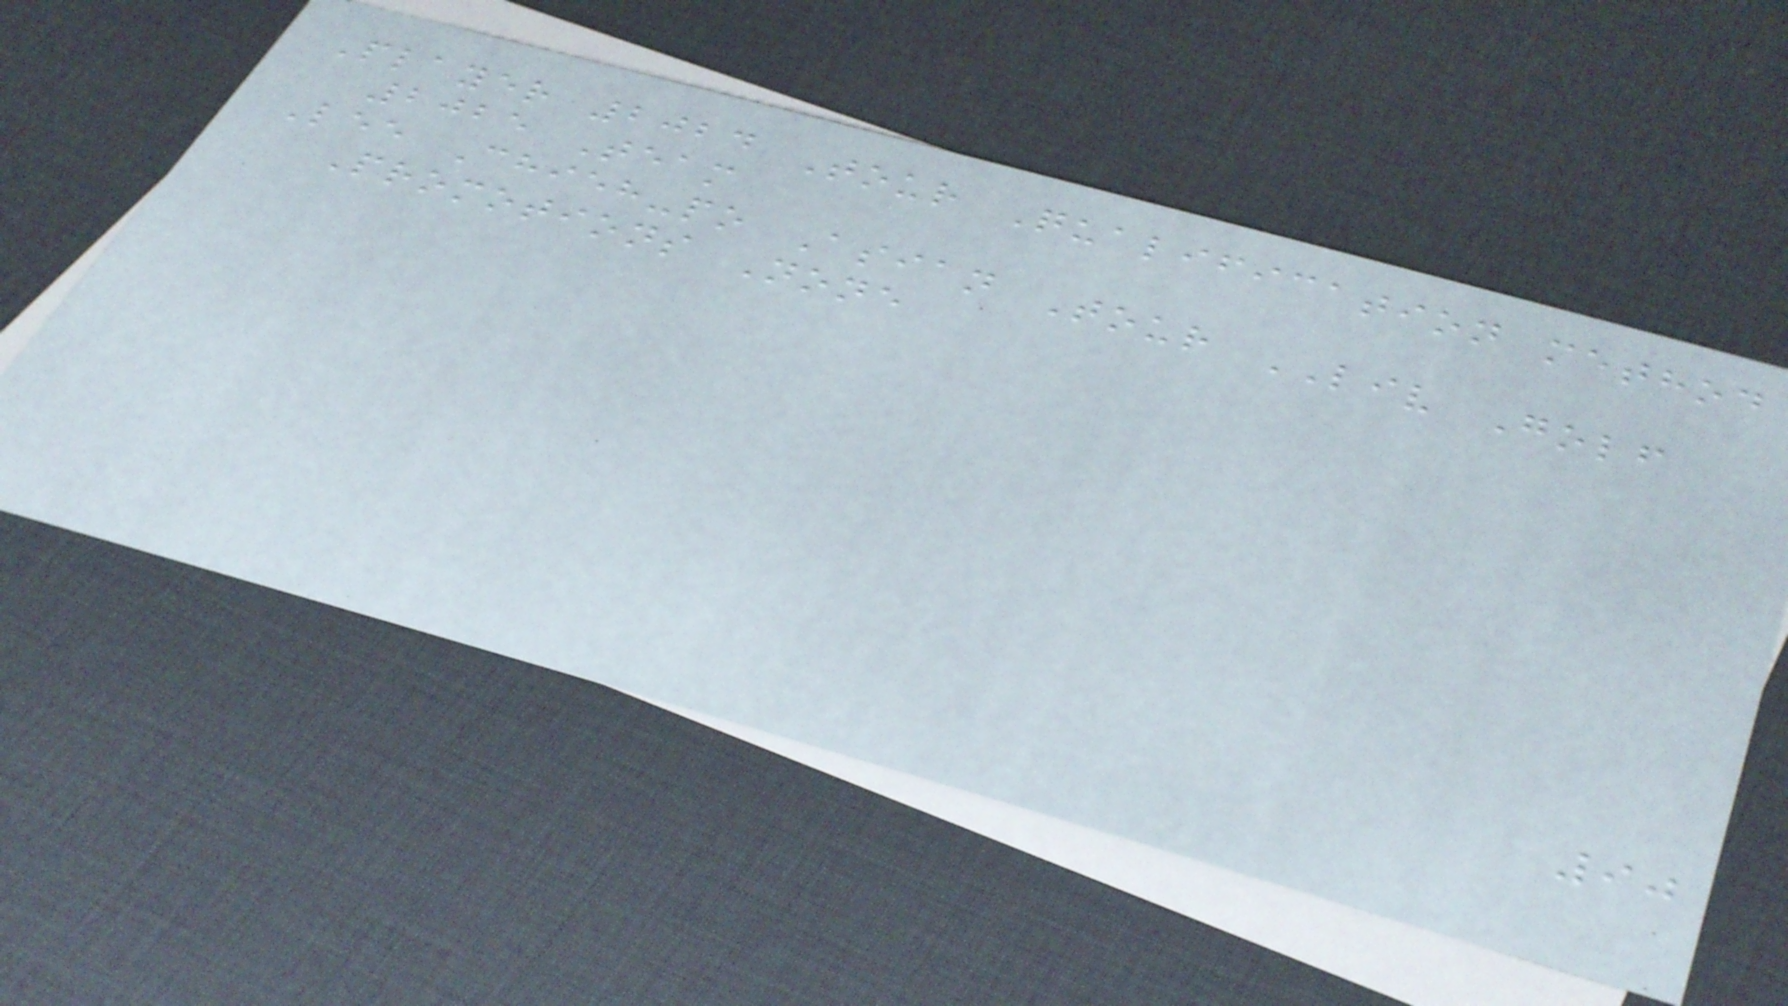Player 2024 Tour Qualification method
2025 Team
Lee Chieh-po Asian Tour LIV Golf
Promotions None
90
